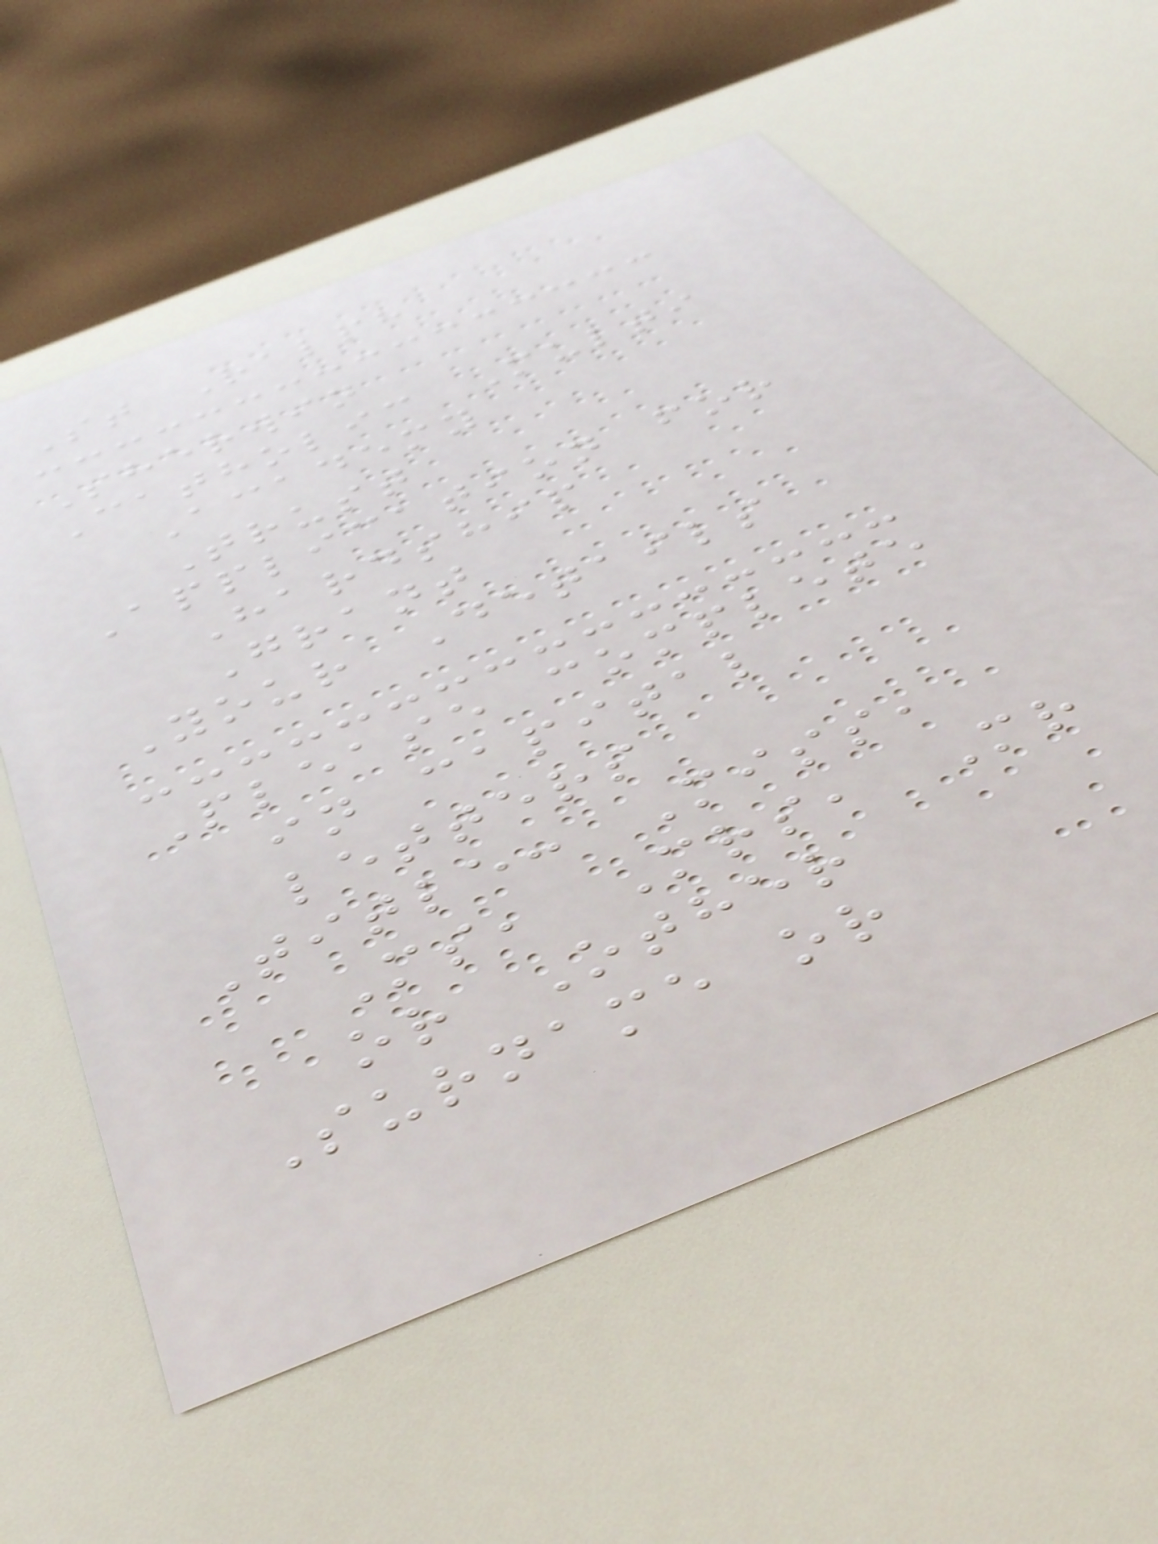St Ralph
Sherwin
Catholic Multi
Academy
Trust
Application for
Hardship
Grant
Your Details
Please complete
in capital
letters
Title: Miss,
Ms, Mrs, Mr
or Other
Surname or
